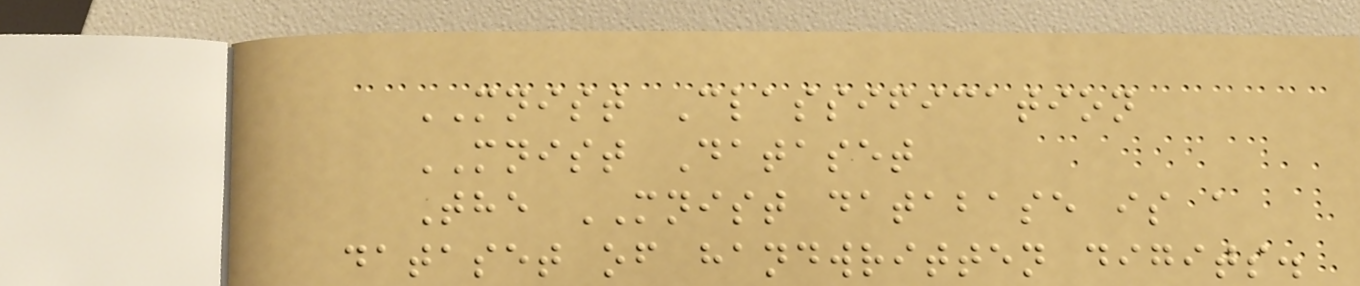MNIST Classification
MNIST Dataset
The MNIST database is a
dataset of handwritten digits.
